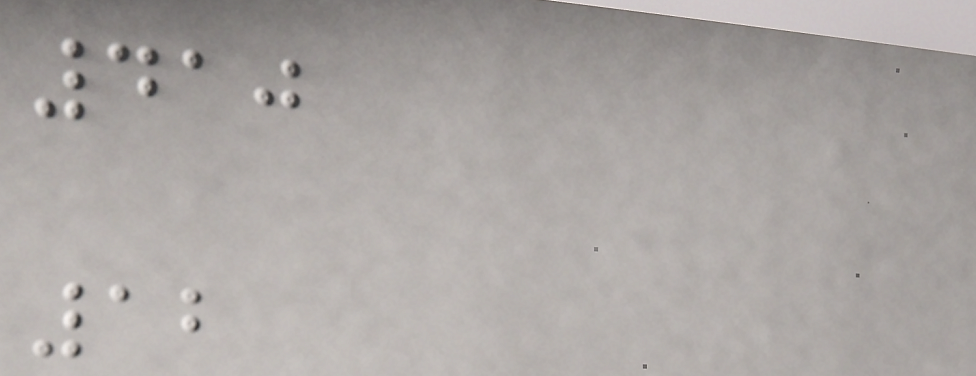410
12
